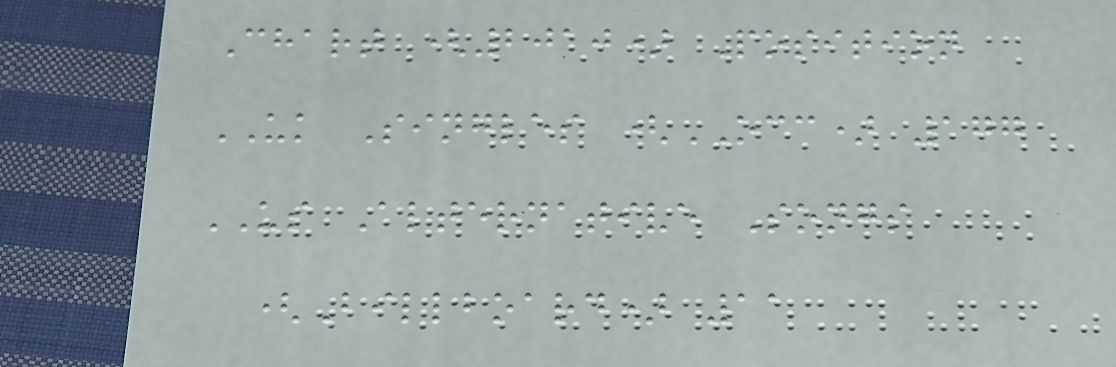Chart (2010) Position
UK Singles (OCC) 177
US Alternative Songs
(Billboard) 11
